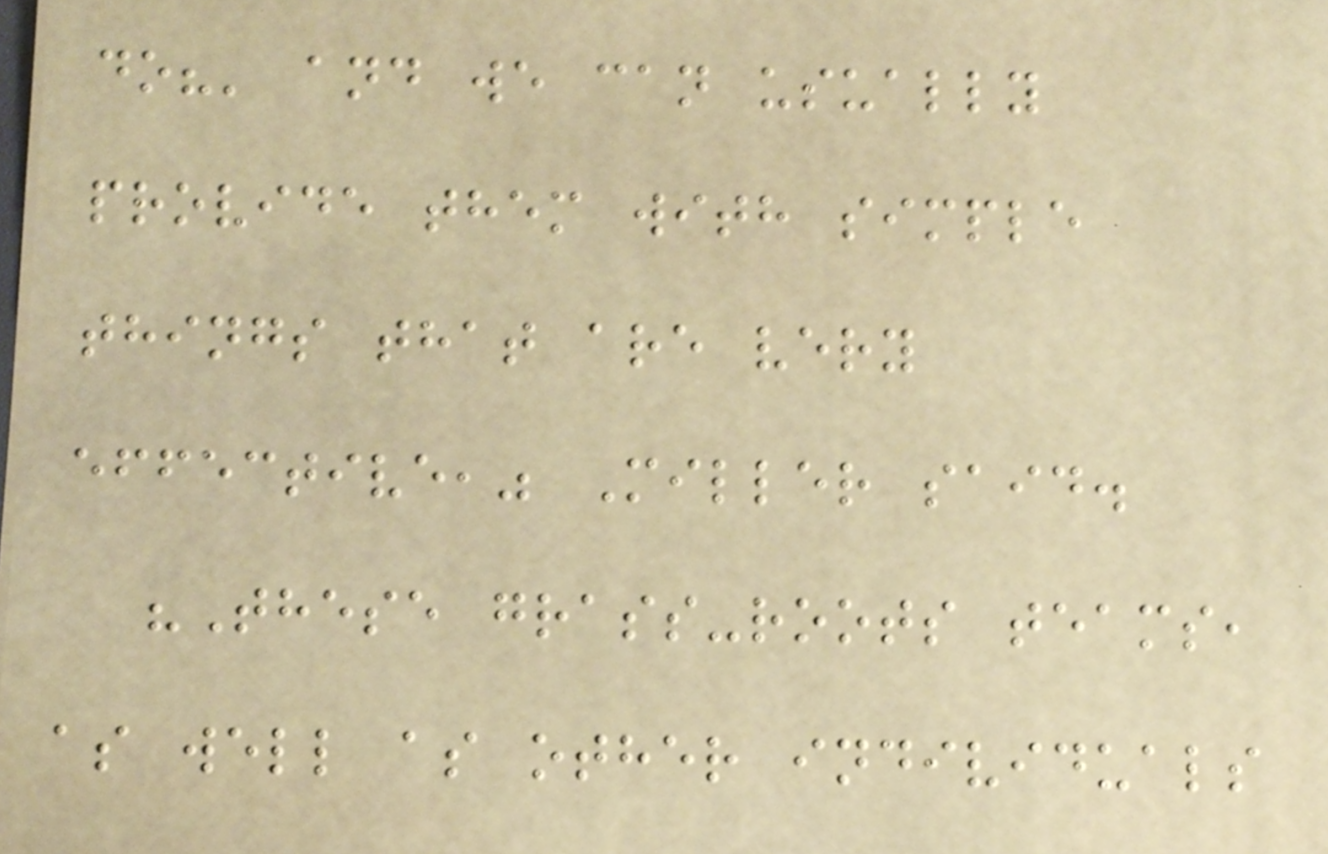do?' and we can usually
provide them with simple
things that are very
effective," Miller said.
"These grass-roots teams,
as well as other individuals
